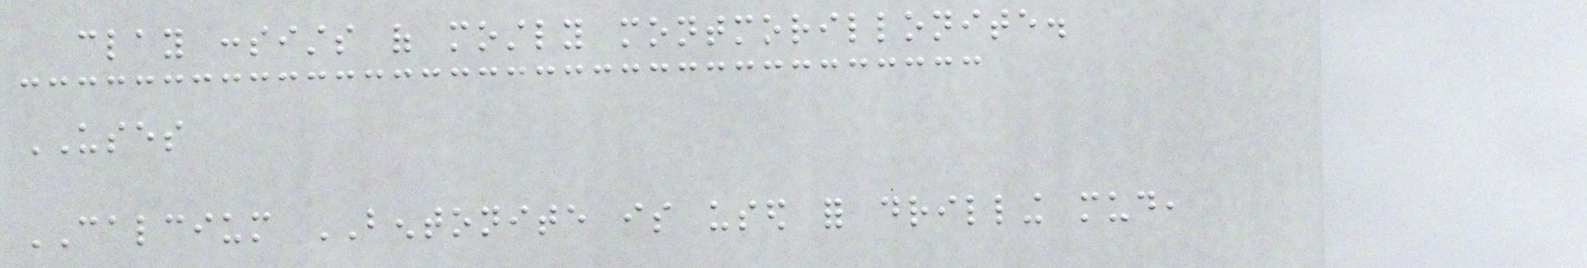clay consists of mostly montmorillonite.
USES
CALCIUM BENTONITE is used for drilling mud,
